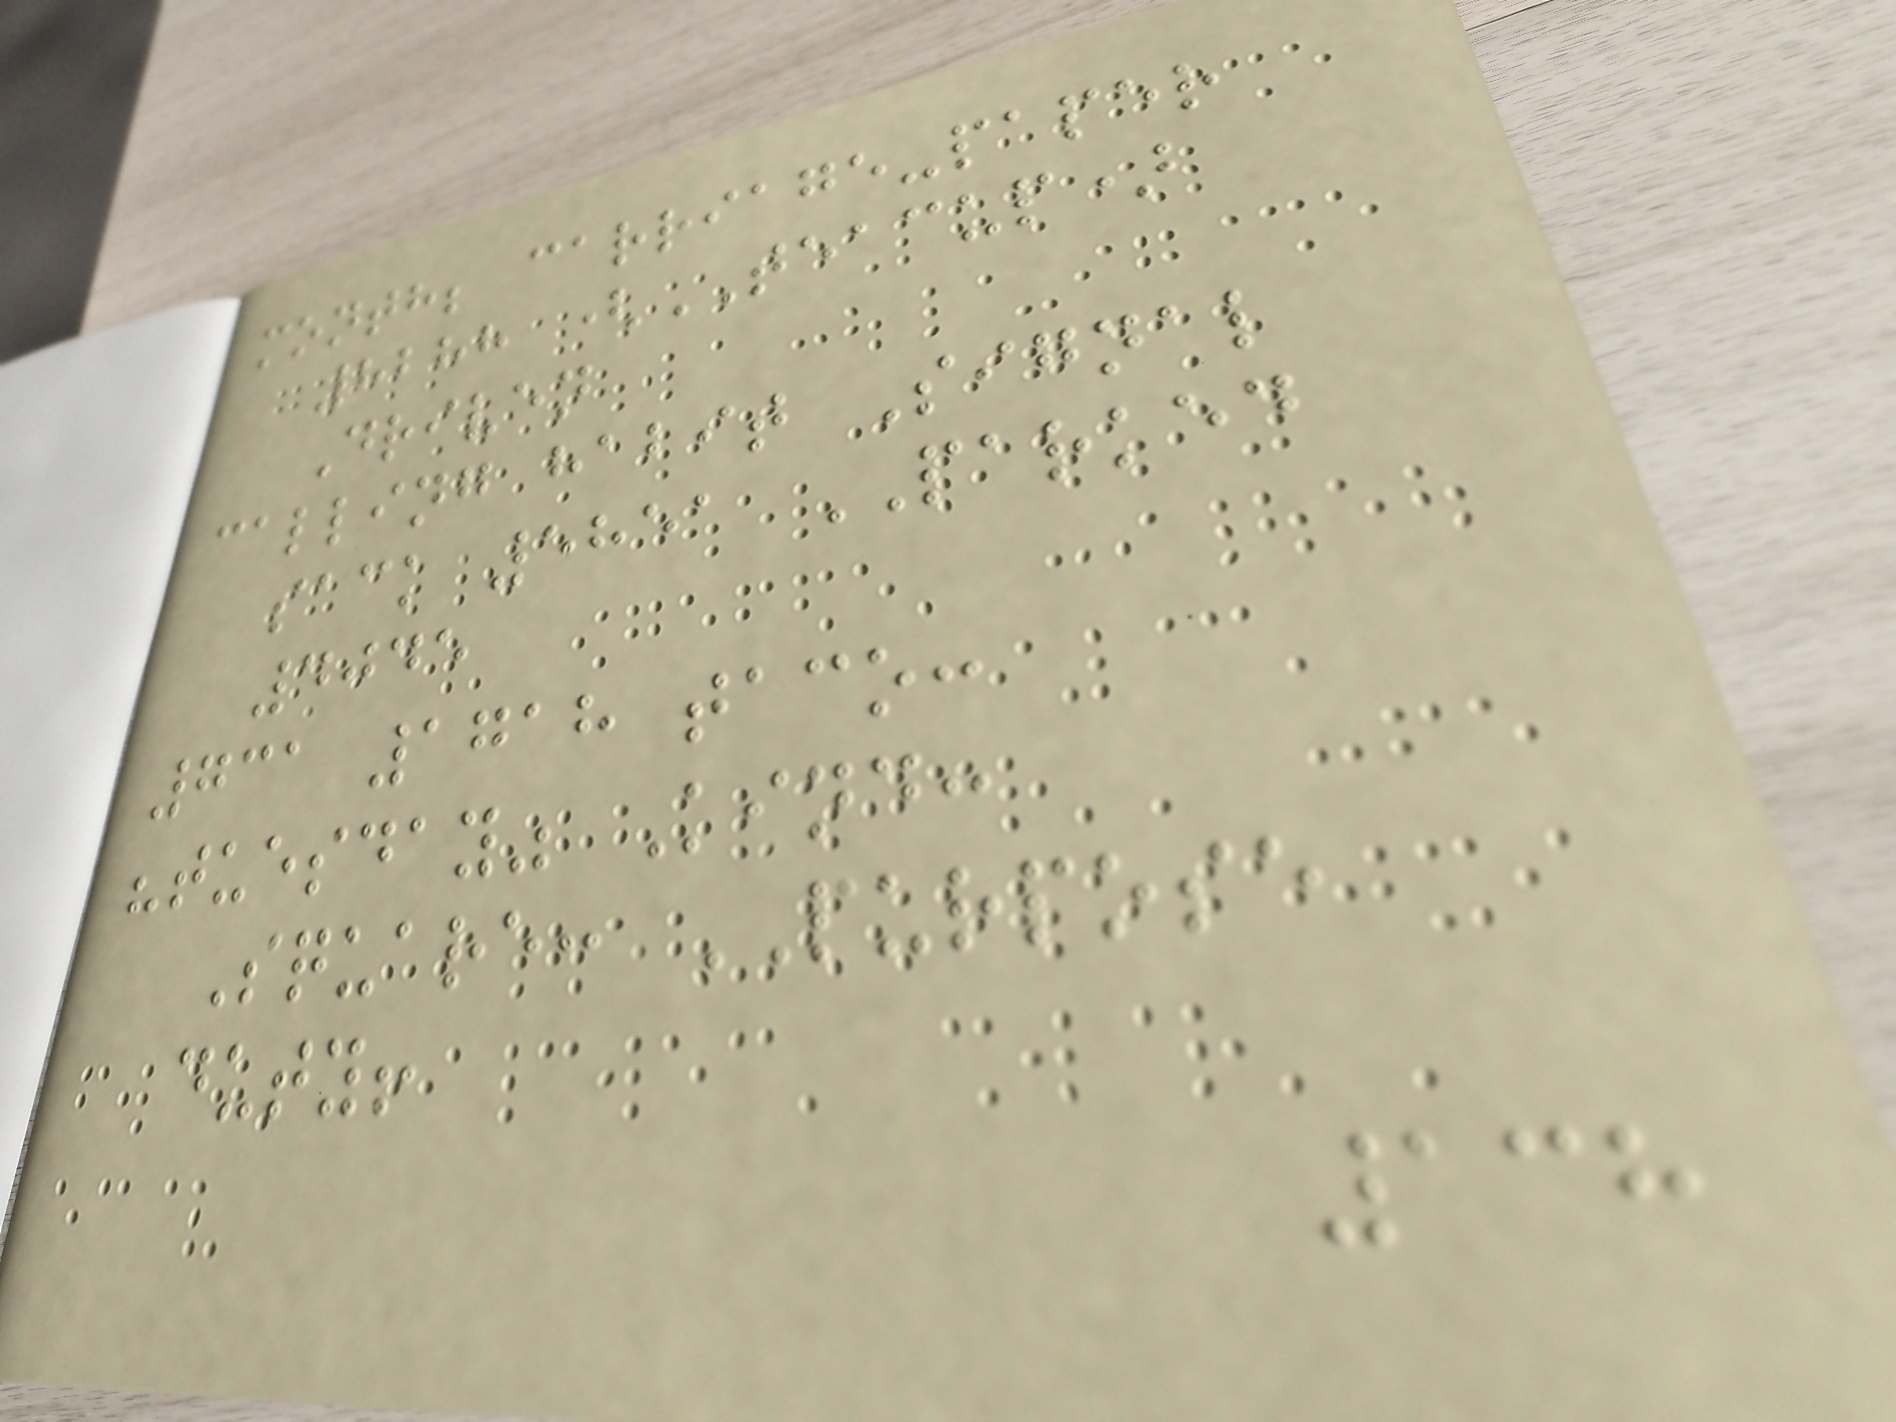month; carriage-paper
8288 (TEACUP)
Driven
calling habit Signal
sack 5851 PARKED
4045
731 1718 taco:
"tuesday" Kind:
Square: PURPOSE
duty!
138
